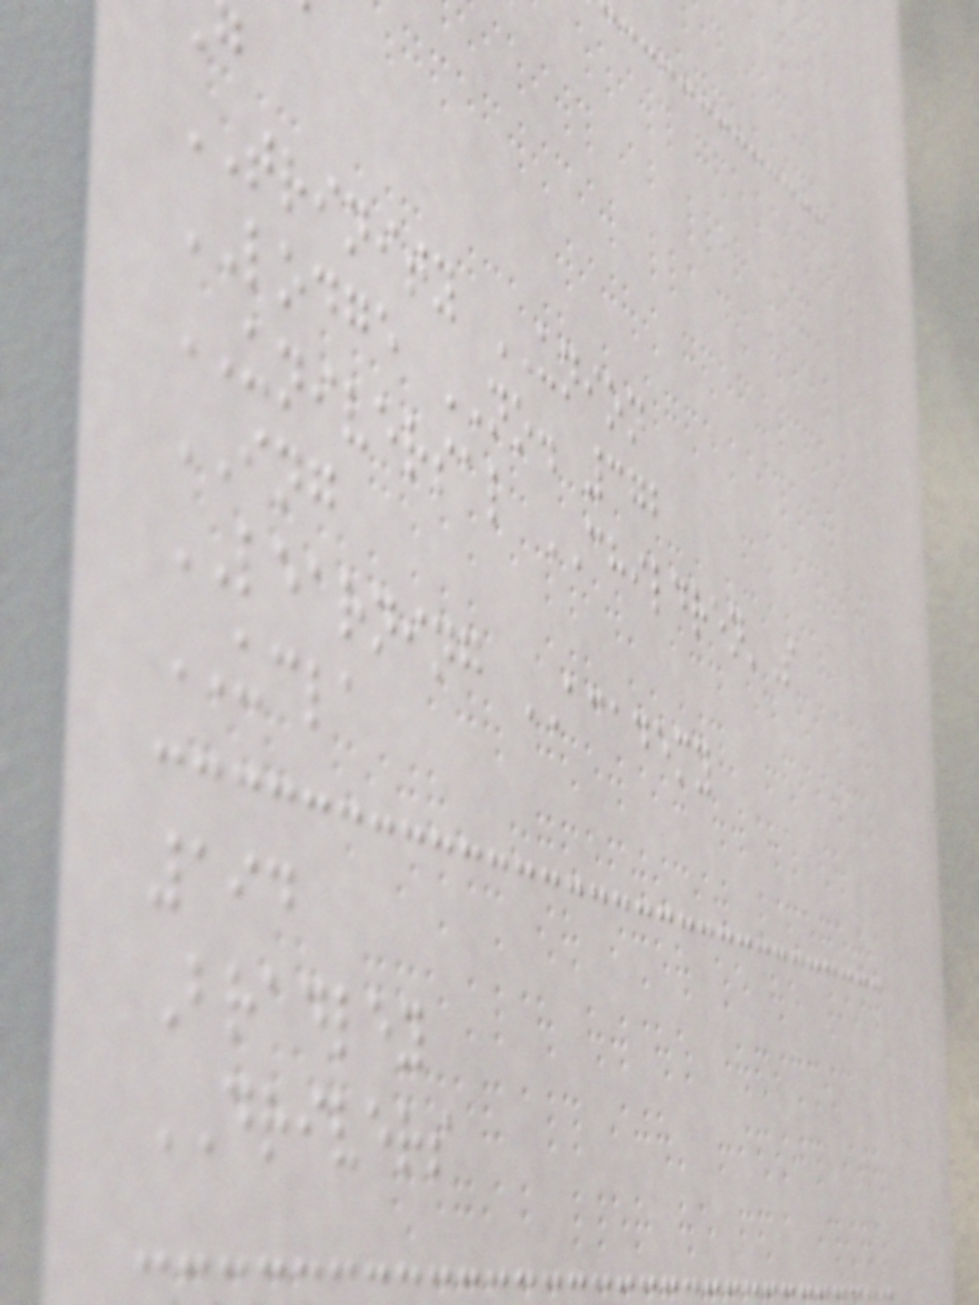TRINITY UNION
LODGE NO. 372
UNIVERSAL CHILDREN'S
ING
LEARNING ACADEMY
UCLA
194
Bradley
DRIVERS
